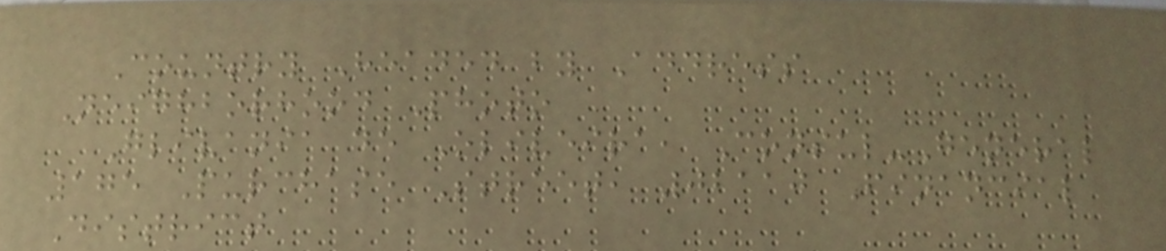Country Headed by Address
Neighborhood Photo
Glivania de Oliveira, Consul-General
175 Purchase Street, 02110 Financial
District
